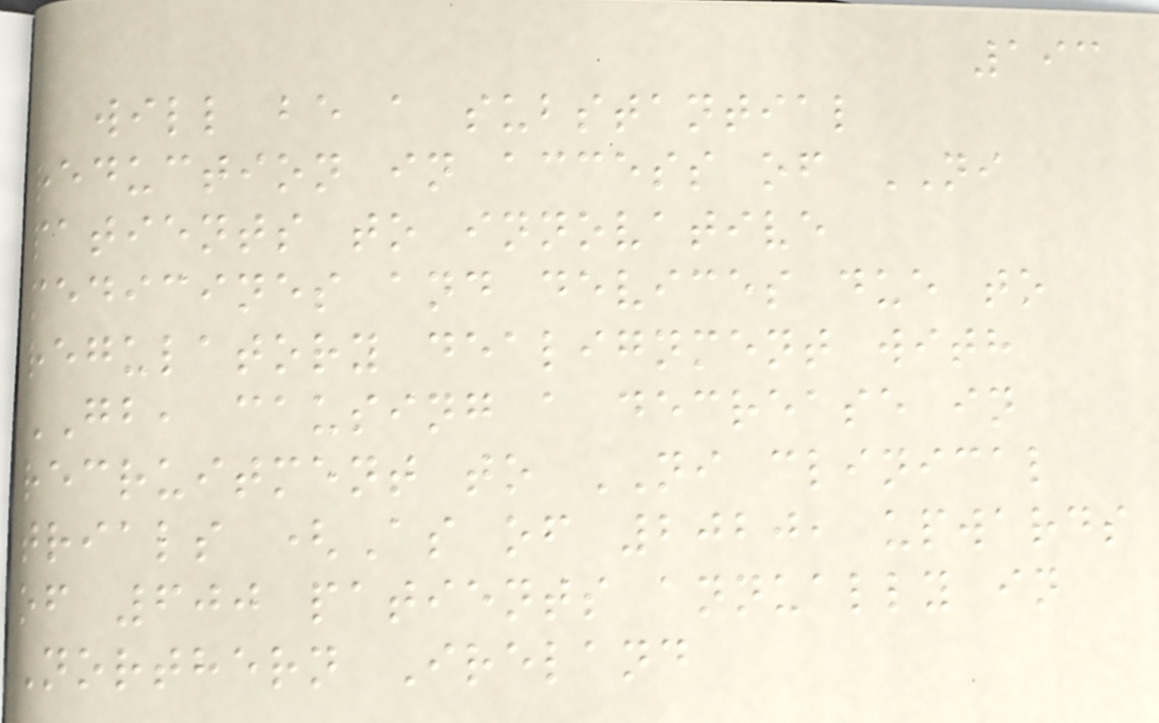193
will be a substantial
reduction in access of NI
patients to innovative
medicines and devices due to
regulatory dealignment with
GB, causing a decrease in
recruitment to NI clinical
trials (As of 2020, upwards
of 600 patients annually in
Northern Ireland
